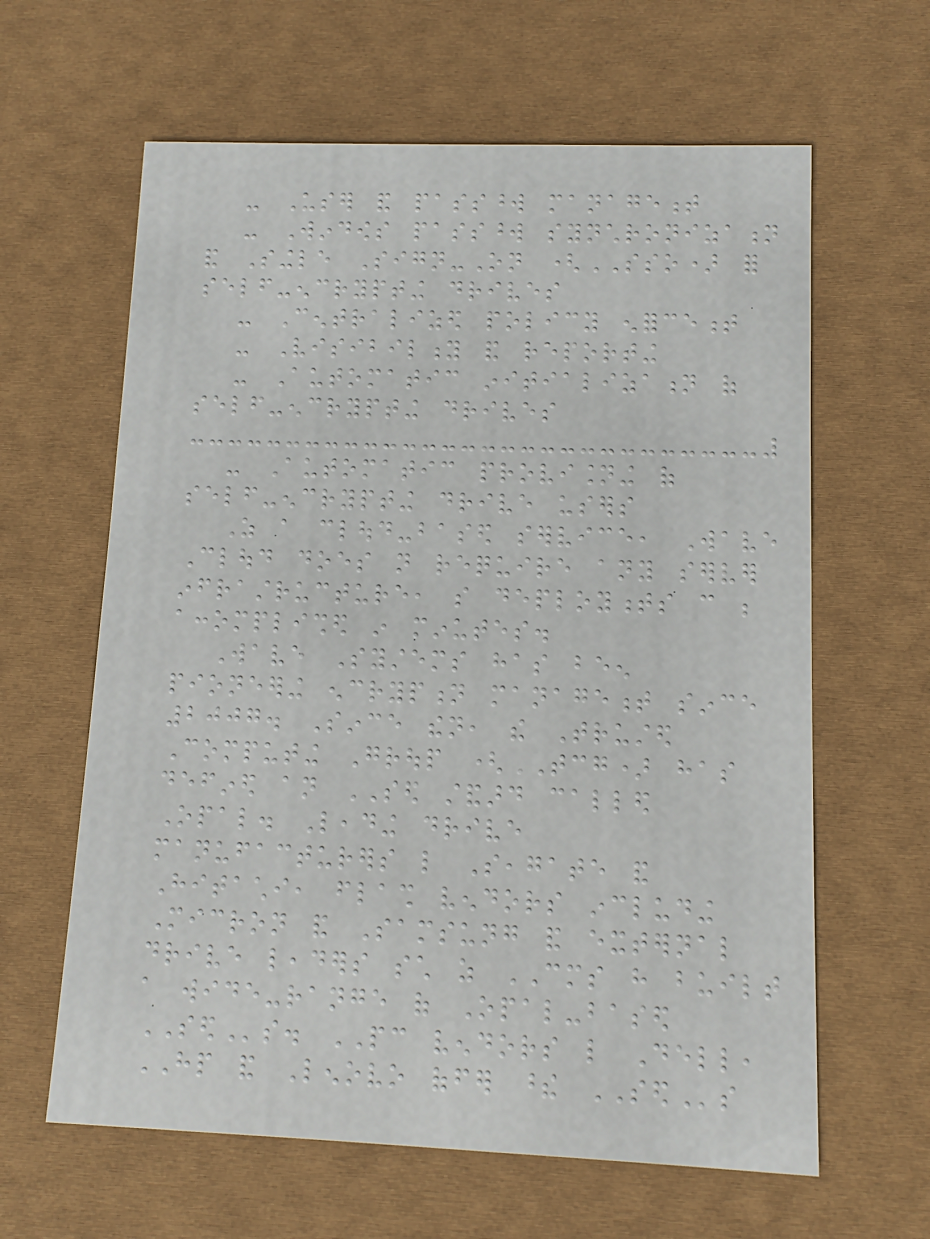- User and password management
- Windows password synchronization
and Single Sign-On (SSO) for
self-encrypting drives
- Centralized policy enforcement
- Visibility and reporting
- Automatic initialization of
self-encrypting drives
- Automatic provisioning of
self-encrypting drive users
As a cloud-based service, Wave
Cloud does not require any server
infrastructure, so deployments can be
accomplished in minutes.
Wave Systems has been
pioneering encryption management since
2007. Since then, the Trusted
Computing Group (TCG) has
defined an SED standard called
Opal. Leading drive
manufacturers like Seagate and
Hitachi, flash vendors including
Micron and Samsung and external
drive leaders such as CMS have built
a wide-range of Opal-based
SEDs. PC vendors like Dell,
HP and Lenovo offer these SEDs
